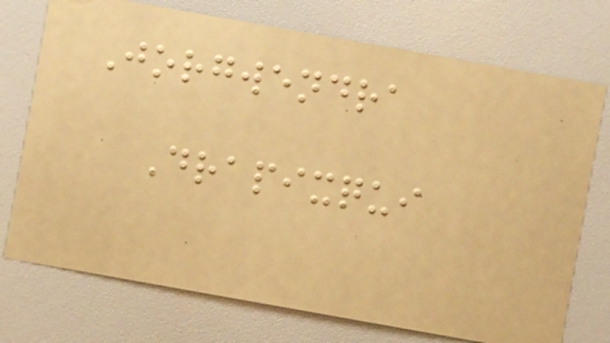Jorgwendra
Drapixqui
